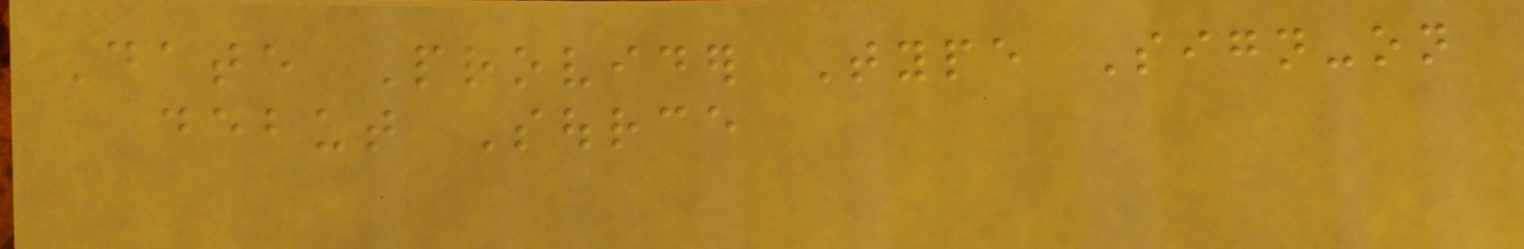Date Provider Type Sign-on
debut Source
